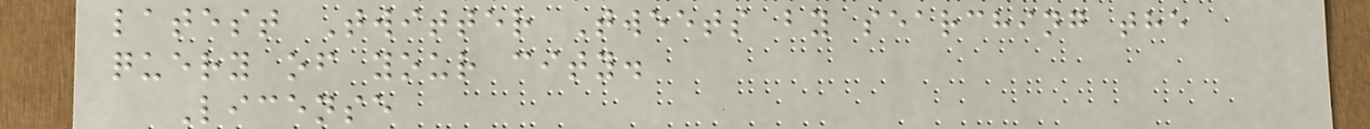latest Twitter Tweets by searching the
query of your city.
License
